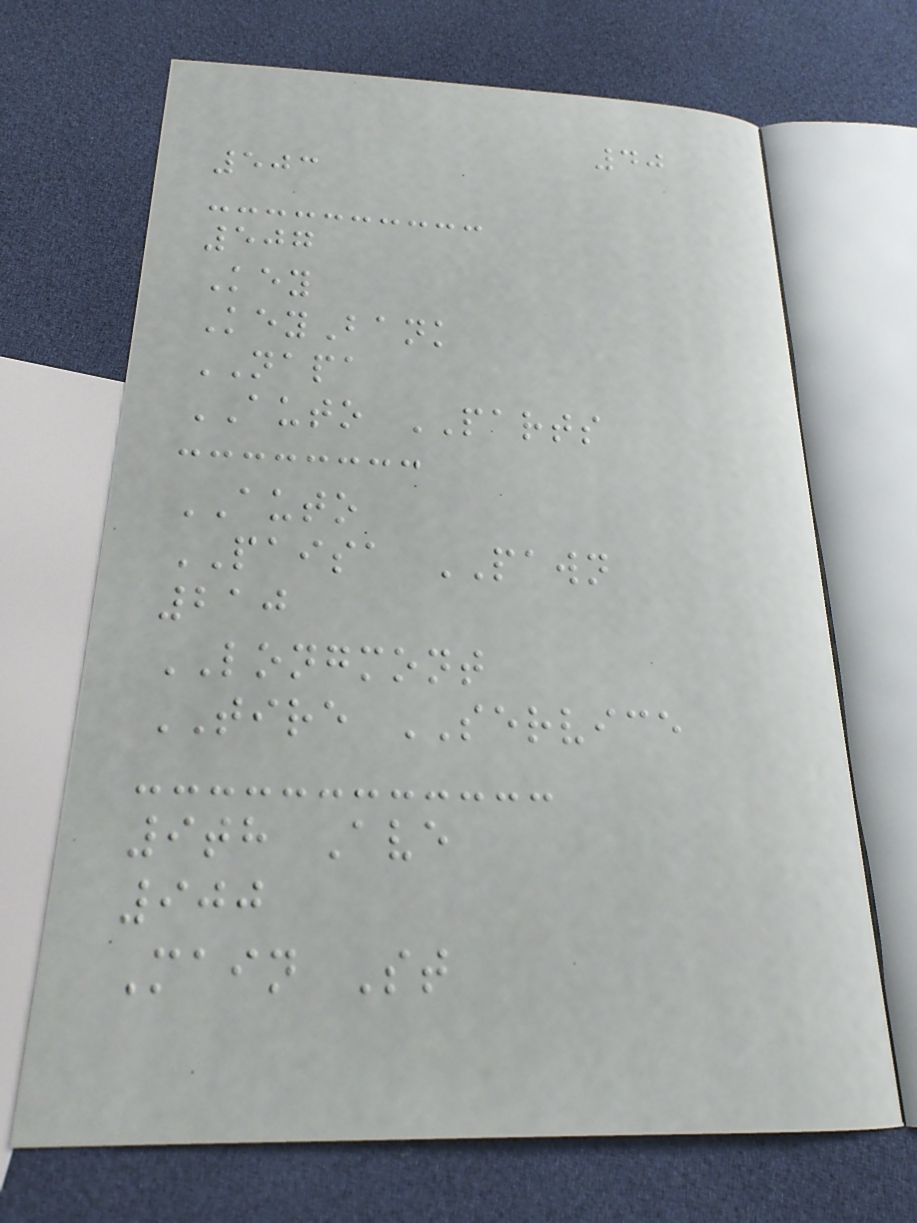40
503
507
Key
KeyBank
NAPA
AUTO PARTS
AUTO
PAISA PAWN
210
LONGMONT
TIRE SERVICE
9th Ave
900
Main St
